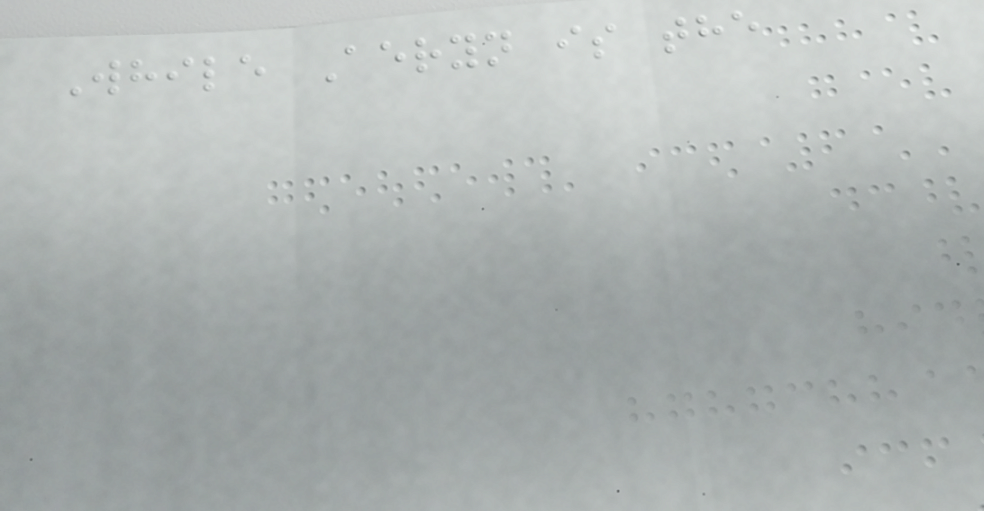While Aeryn is the
